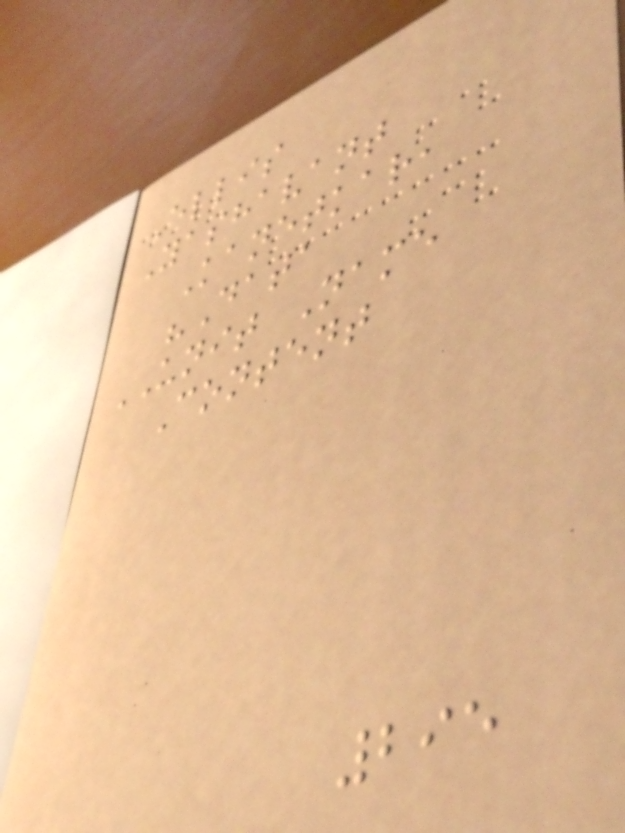Ellis
Yashavant
Kanetkar,
"Data
UNIT Name
Content
295
